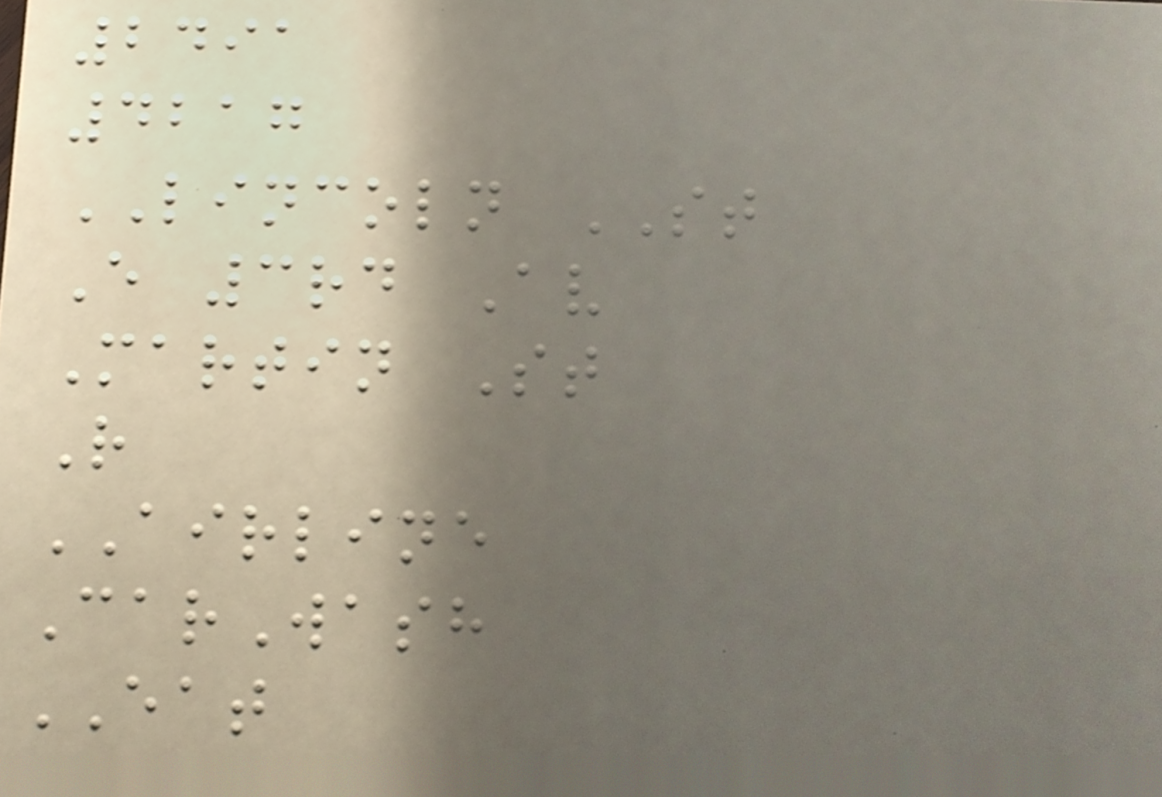2491
4217
LINCOLN ST
E 3rd Av
Martin St
R
AIRLINE
CarWash
EAT
